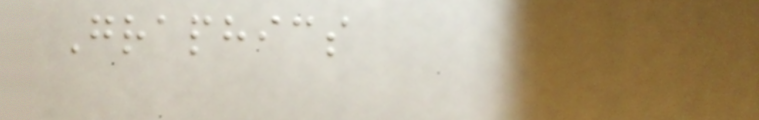Graphics
